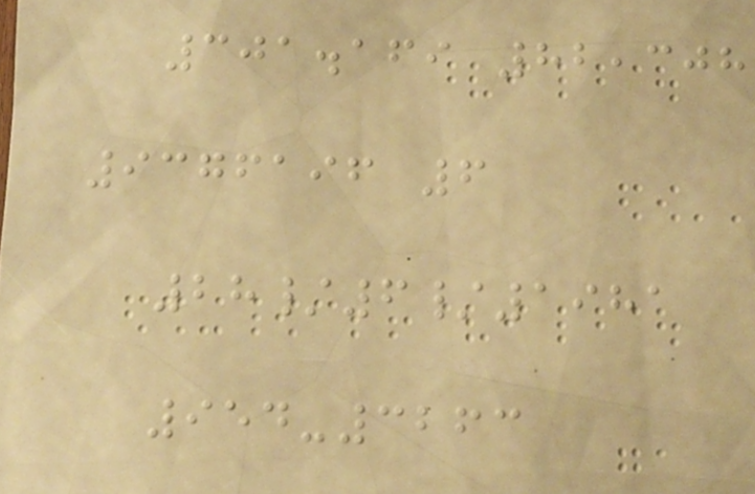301.169 82,308
9376196 6
28/6/1981
954-3263
